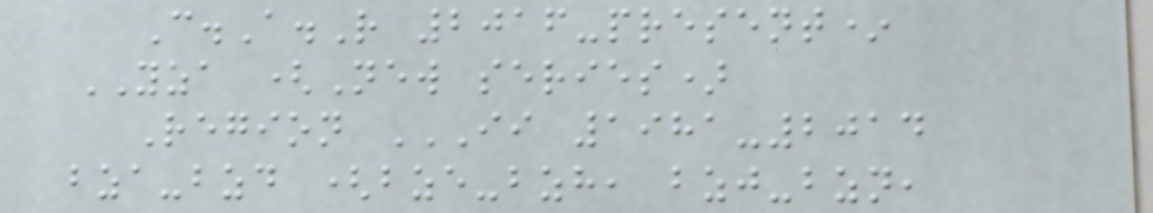C.A.R 2016-present*
YZA (New series)
Region II 1981-2014
BZA-BZD (BZE-BZH, BZJ-BZN,
